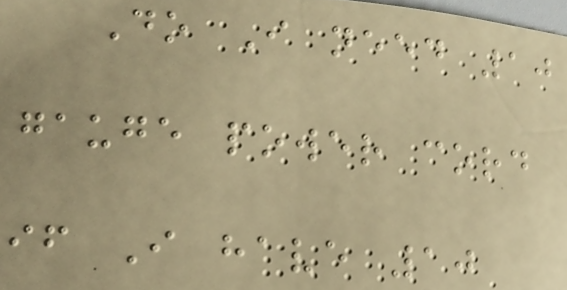Do I need 10
gauge power cord
if I have 10
